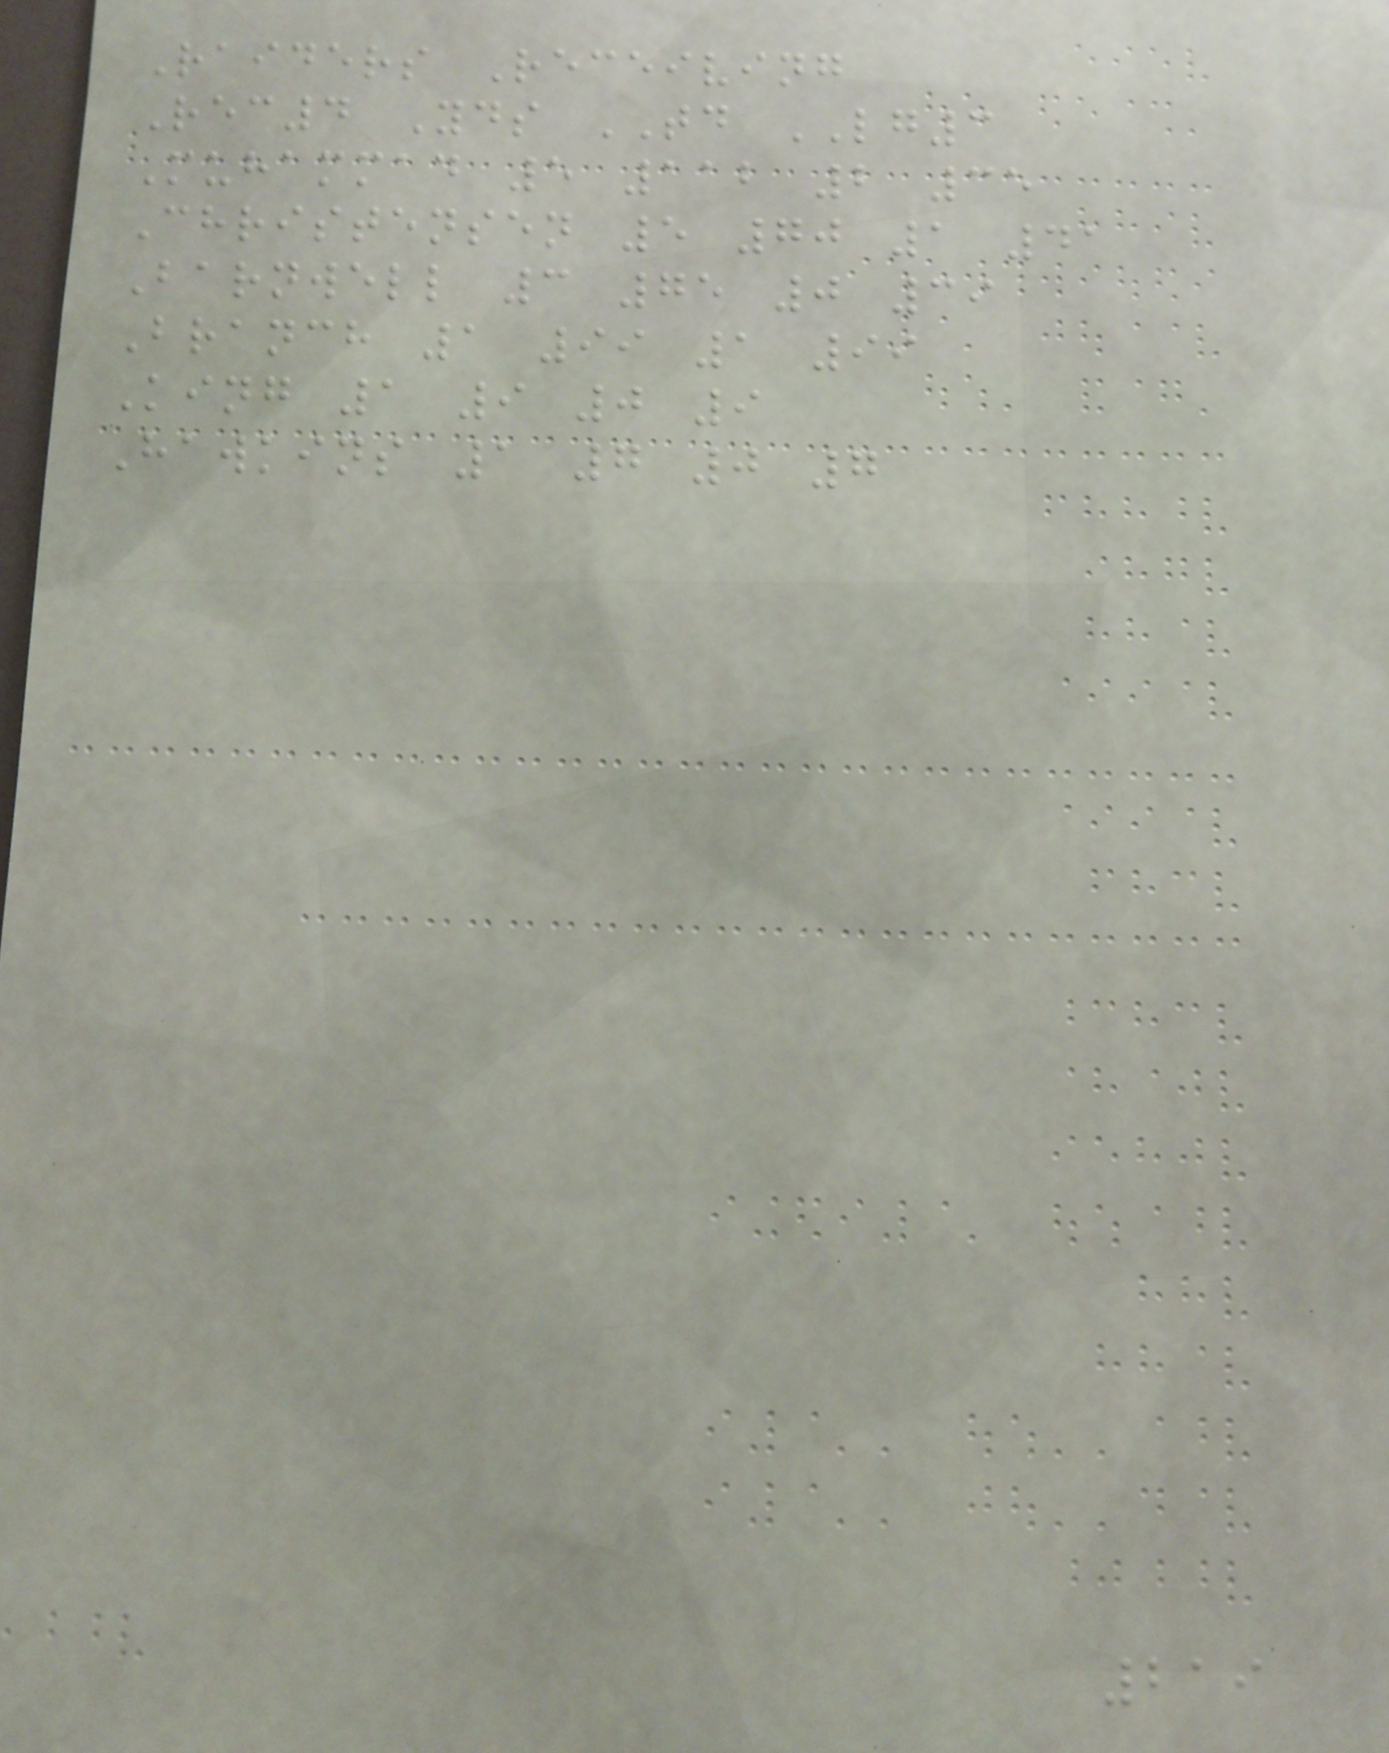Raiders Receiving
Rec4 Yds TD LG3
Muhammad 5 112 2 35
Christensen 5 70 1 41
Barnwell 3 75 0 39
Branch 1 99 1 99
King 1 9 0 9
Hawkins 1 7 0 7
219
